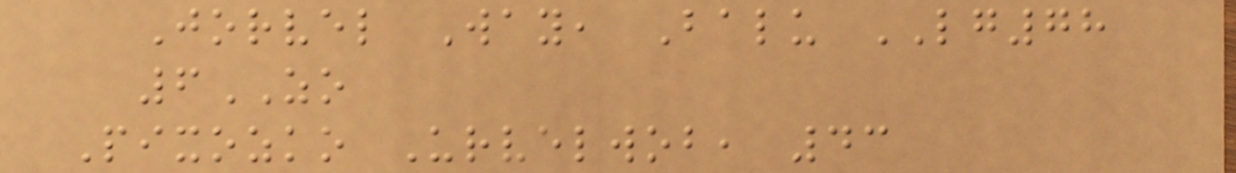Jorvel Way, Balu LG78
6ZO
Pixozko Urvelwob, 43
